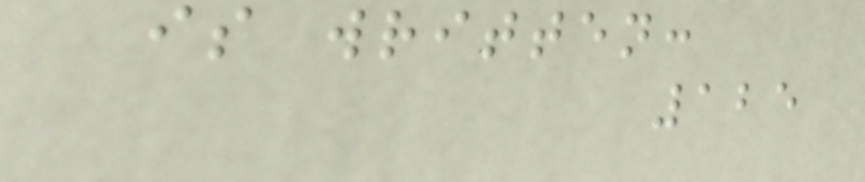is written:
125
